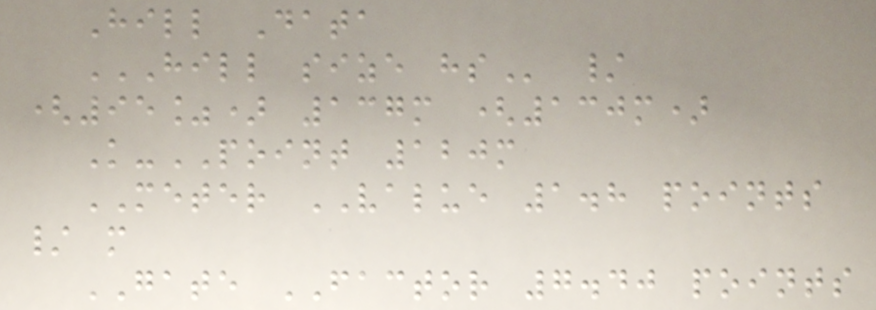Hill Data
HILL SIZE HS /
(95%) 137m (130m)
K-POINT 120m
METER VALUE 1.8 points
/ m
GATE FACTOR 7.40 points
